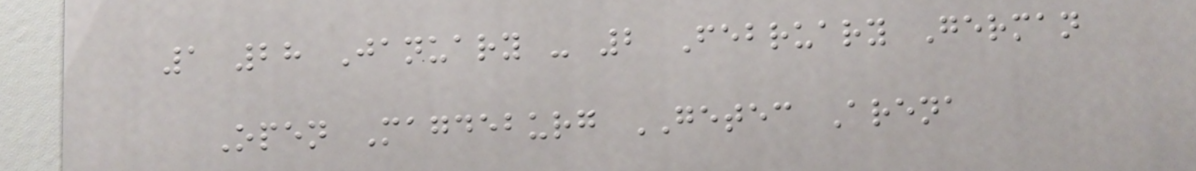1 28 January - 2 February German
Open Magdeburg GETEC Arena
